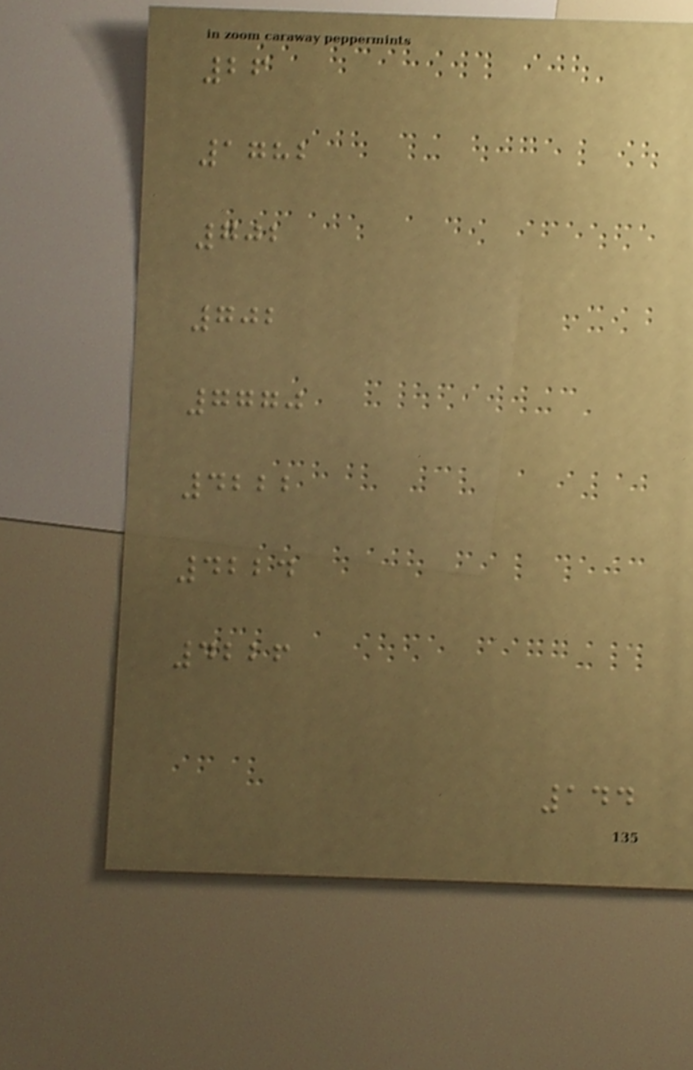26
1782
702
702
7770
4222
4224
4226
144
